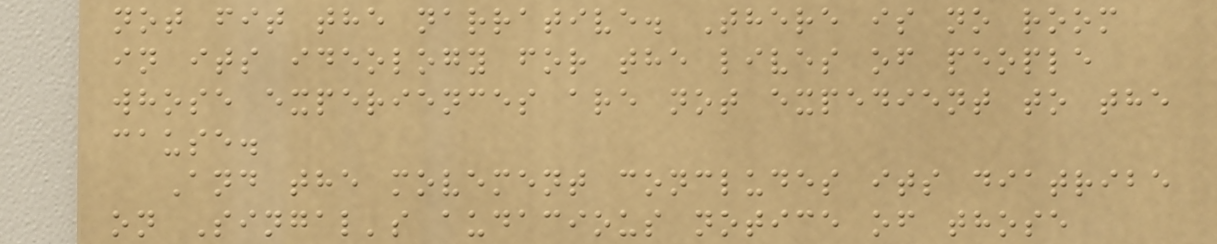not fit the narrative. There is no room
in its ideology for the lives of people
whose experiences are not expedient to the
cause.
And the movement concludes its diatribe
on Singal's audacious notice of those
